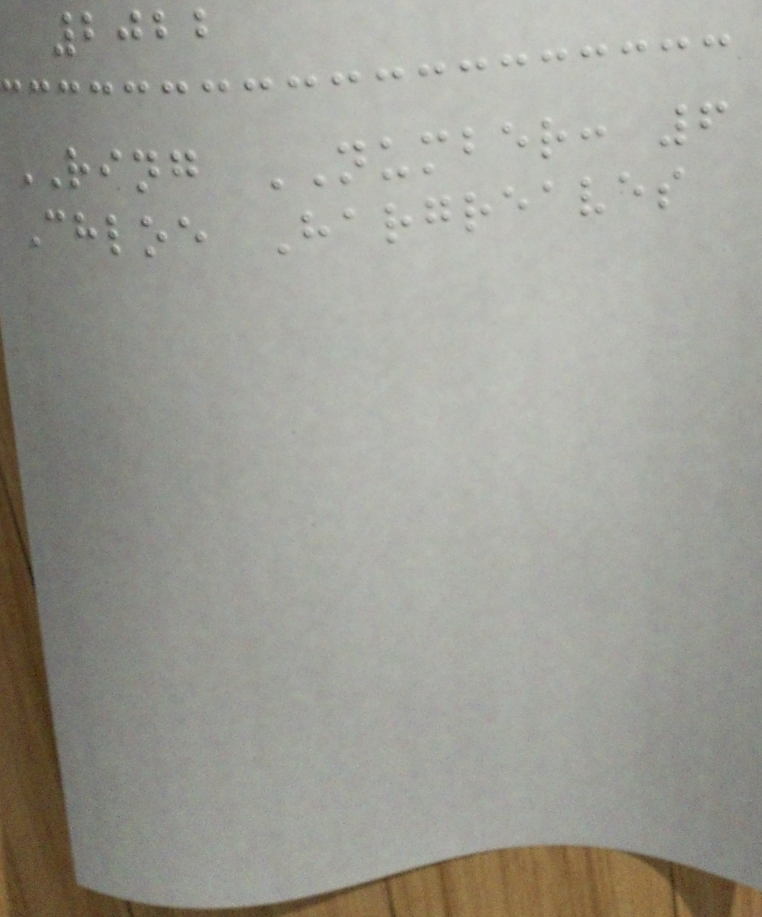2022
RING NUMBER: 6
Chloe Hargreaves
